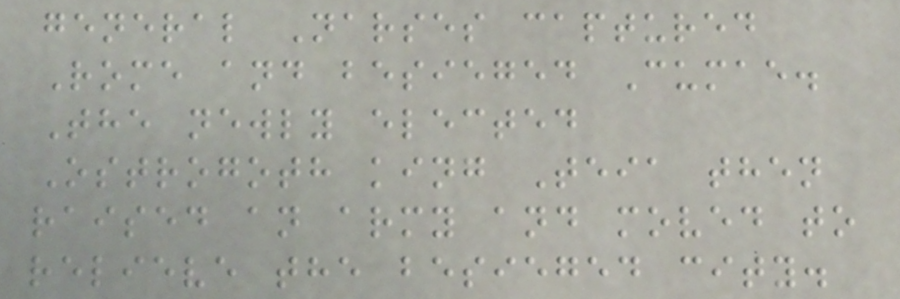general Narses captured
Rome and besieged Cumae.
The newly elected
Ostrogoth king Teia then
raised an army and moved to
relieve the besieged city.
